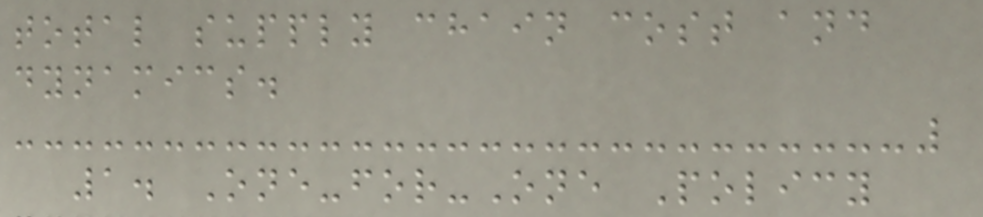total supply chain cost and
dynamics.
1. One-for-One Policy
